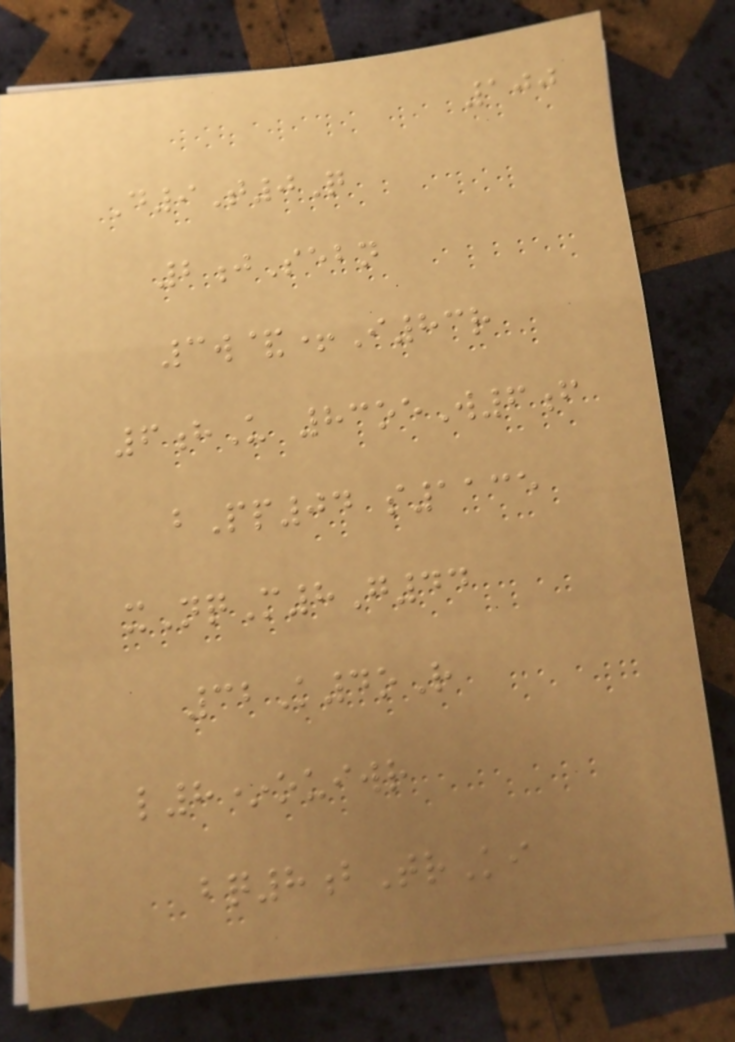100
D9T0Q
2jSebn
3w&+I83r
6hU 83oeW6f
bPp04 s1135
xNqM8G44
32K4oR
l8*ouiwr
bq8bTrKi
